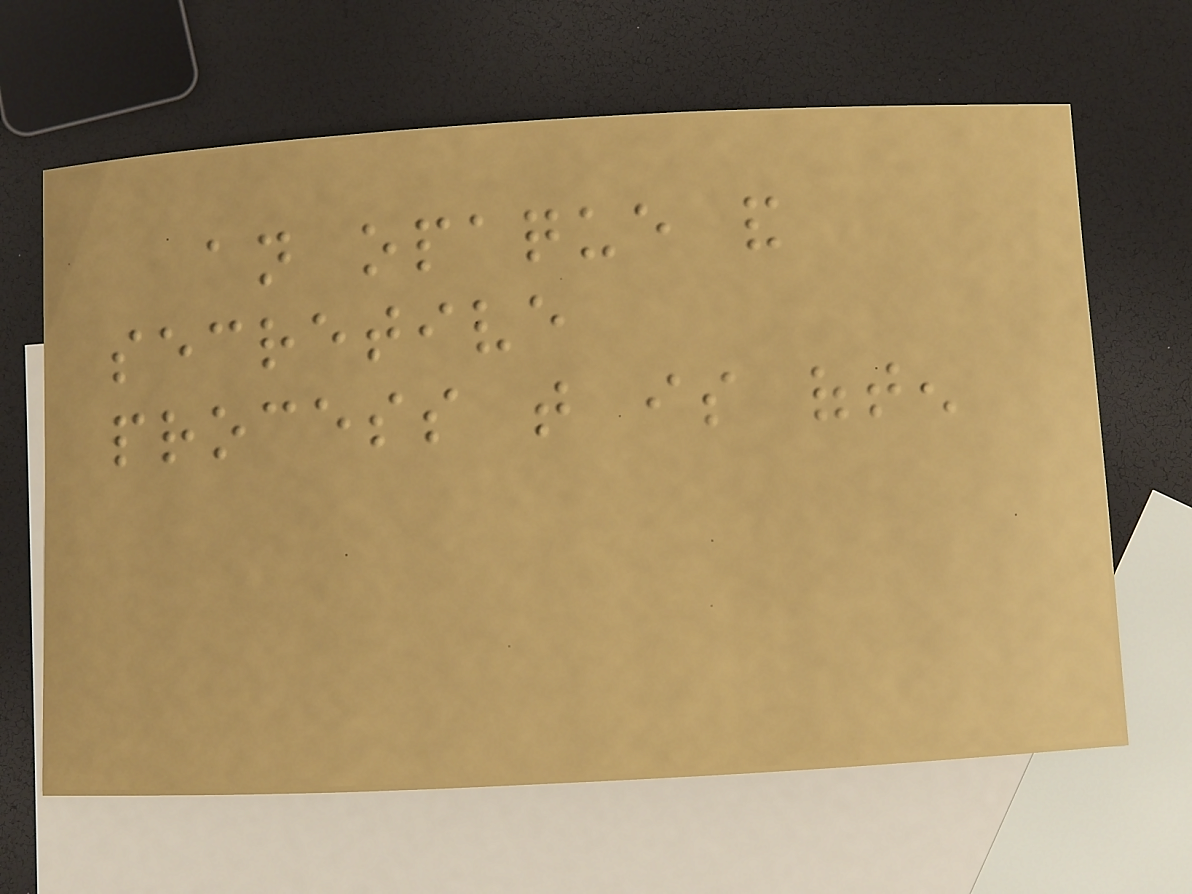an opaque and
secretive
process that is often
